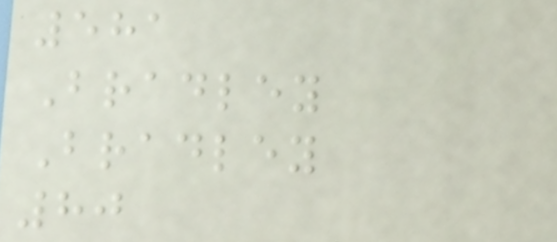581
Bradley
Bradley
80
